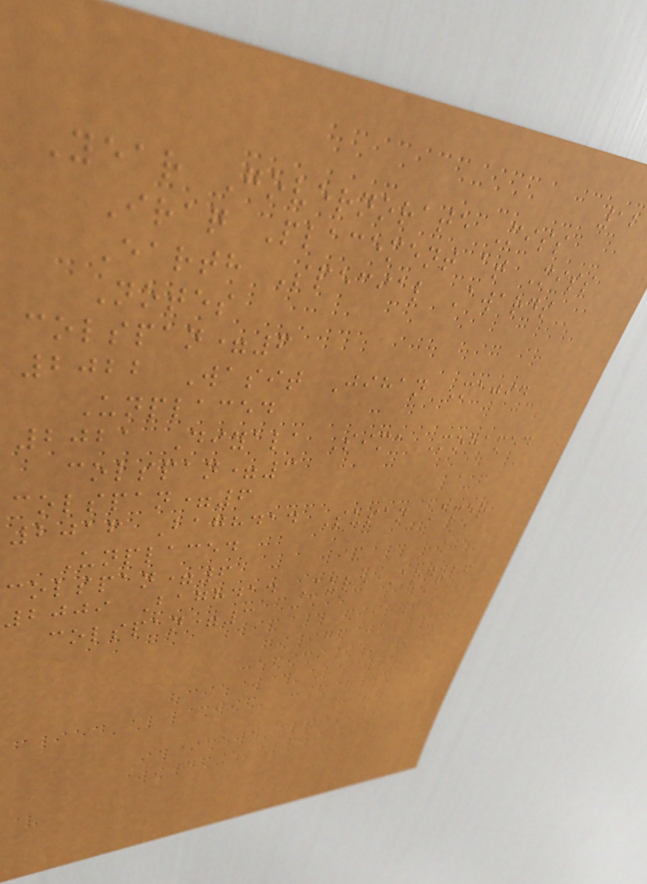12
Year Governorate Miss
Iraq Placement at Miss
Earth Special Awards
Notes
colspan=6
2022 Wasit Jihan Majid
Unplaced
2021 Diyala Sima Mohamed
colspan=3
colspan=6
2016 Baghdad Susan Amer
Unplaced
colspan=6
2009 Baghdad Aure Arnulf
colspan=3
